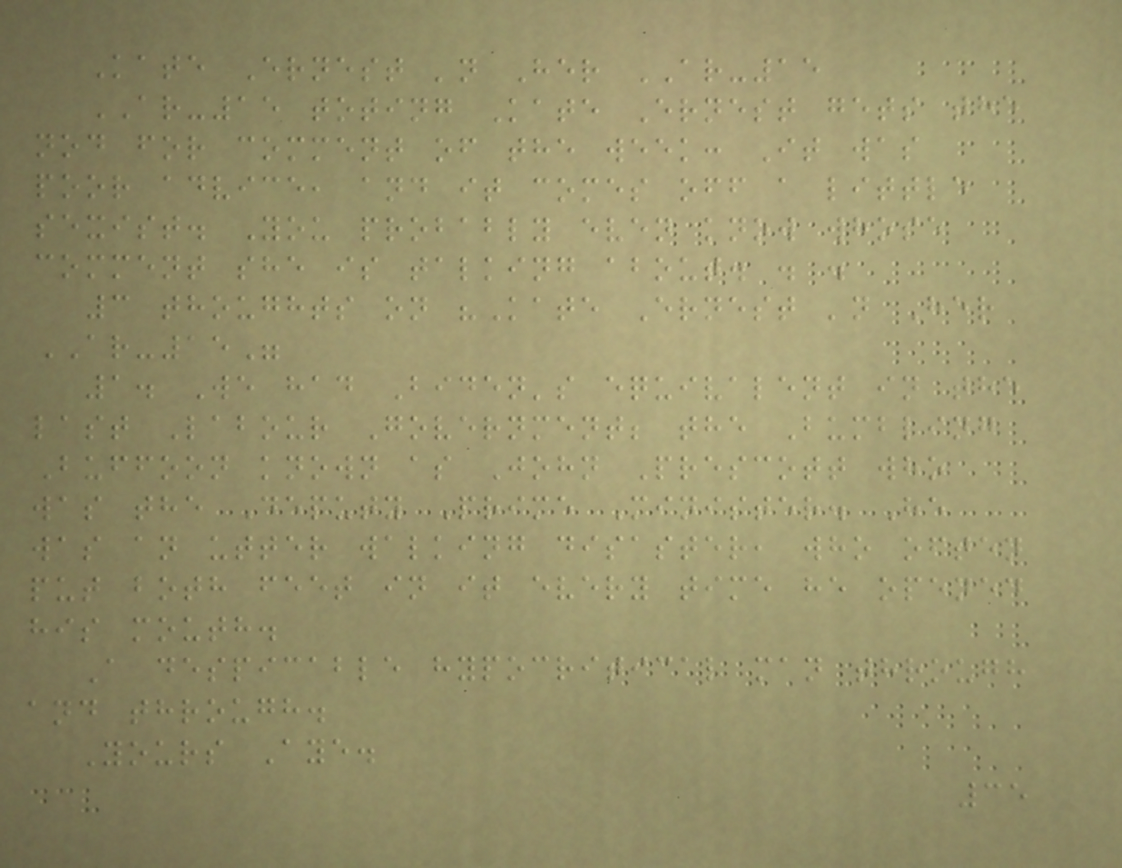Kate Ernest 'n Her AR-15
AR-15 toting Kate Ernest gets the
nod for comment of the week: It was
poor advice, and it comes off a little
sexist. You probably even know whose
comment she is talking about. . .
3 thoughts on "Kate Ernest 'n Her
AR-15"
1. We had Biden's equivalent in the
last Labour Government; the Bumbling
Buffoon known as John Prescott who
was the Deputy Prime Minister. He
was an utter walking disaster, who often
put both feet in it every time he opened
his mouth.
A despicable hypocritical man through
and through.
Yours Aye.
35
